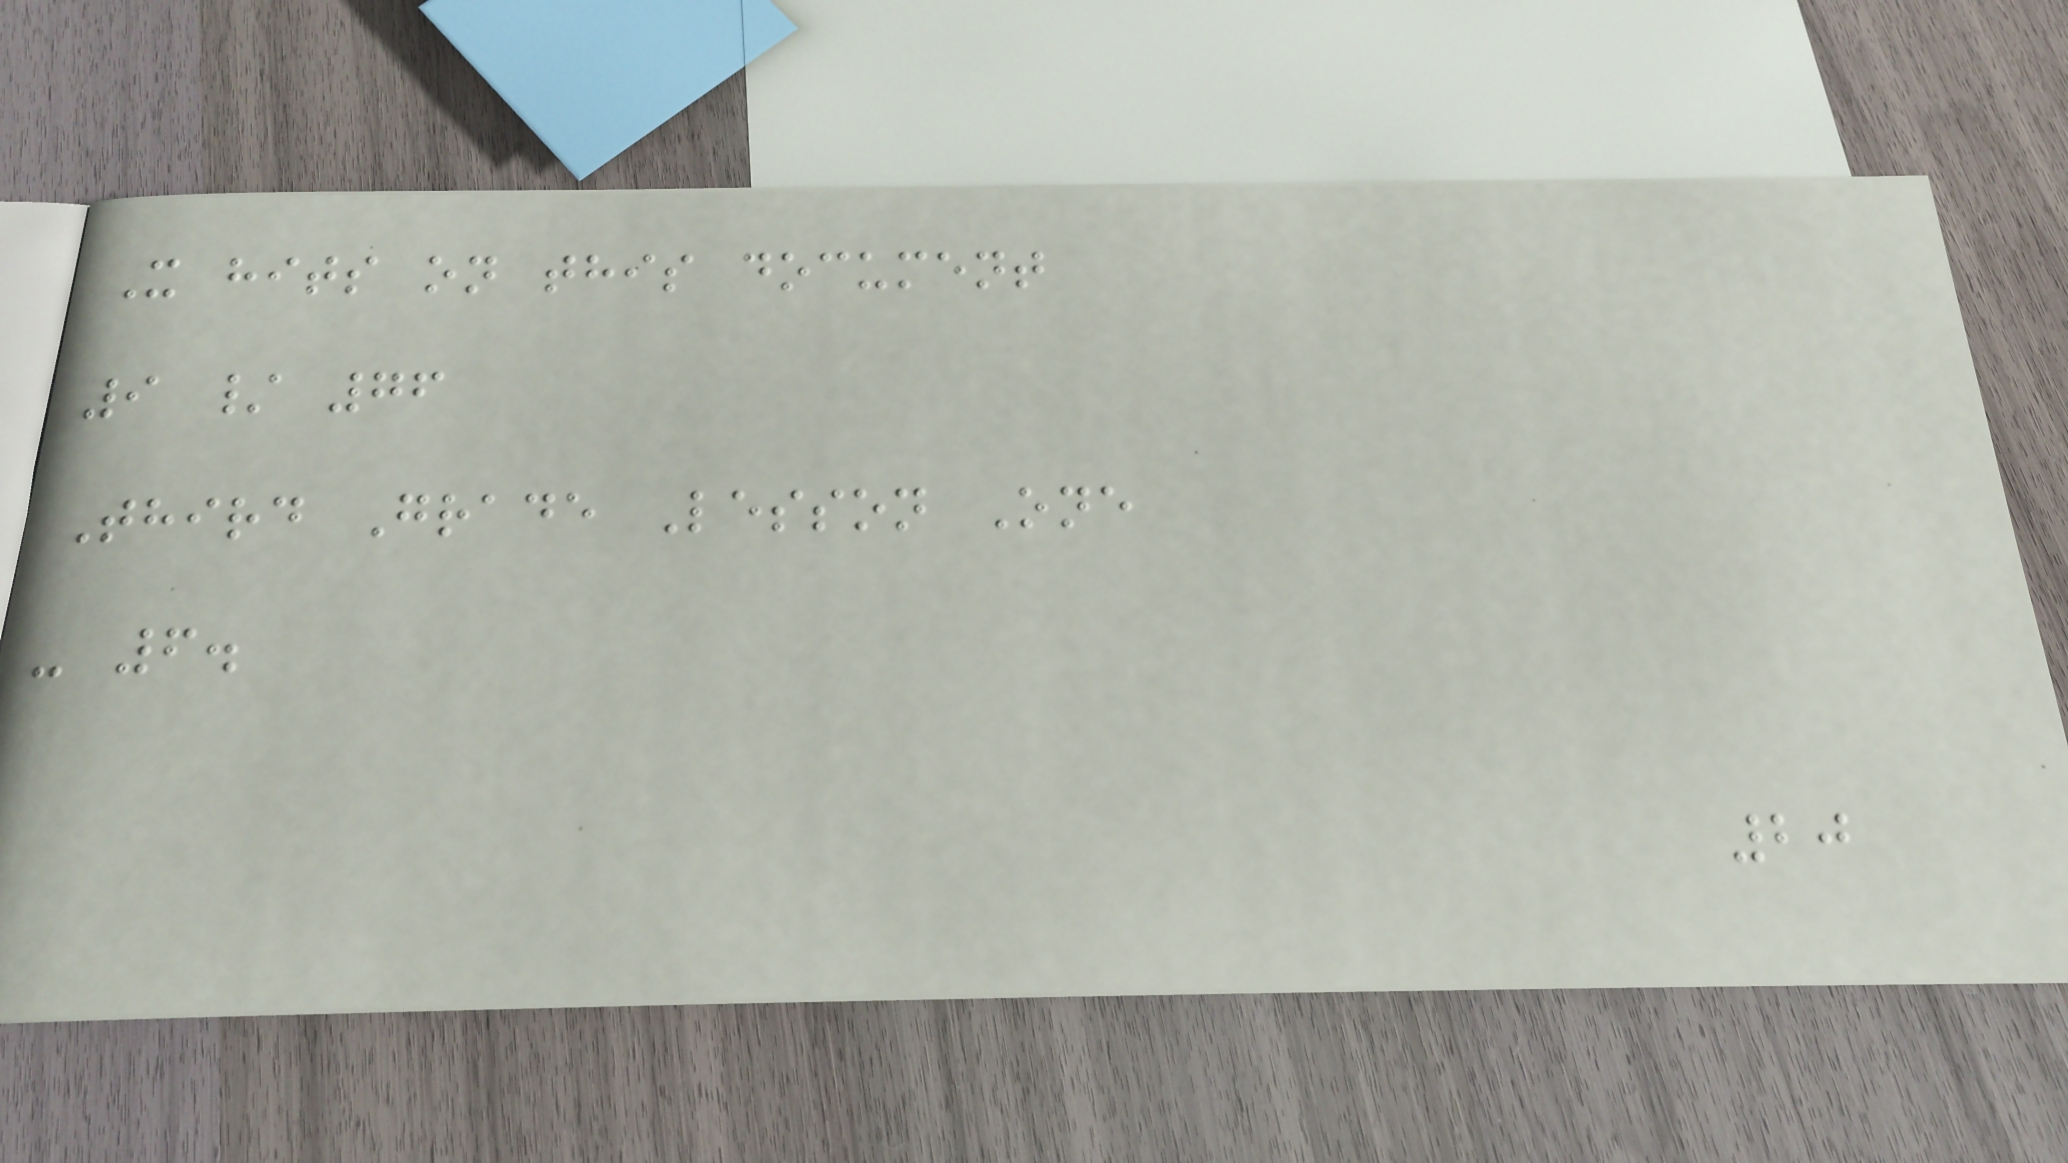X hits on this document
9 / 76
Third Grade Lesson One
- 6.
20
